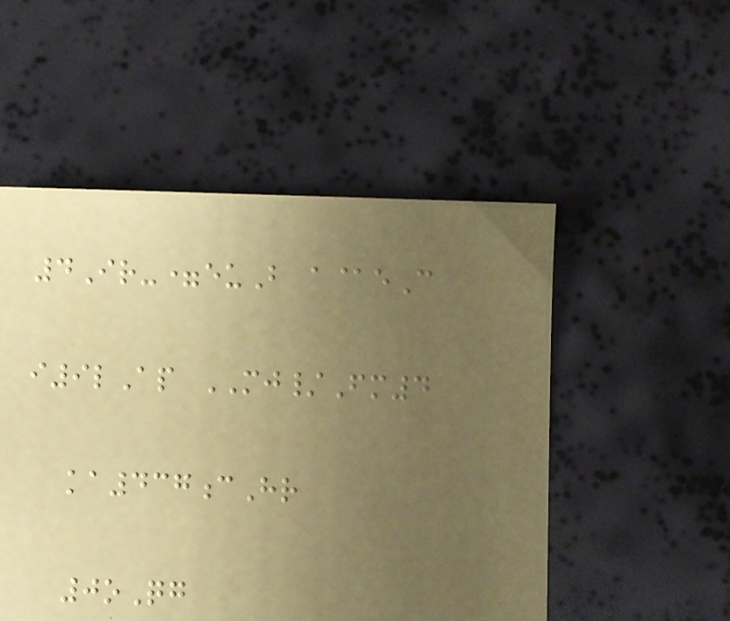4Ir-=euB a@eC
i9lAp MJ/Fm4
ka437cHr
0oQg
